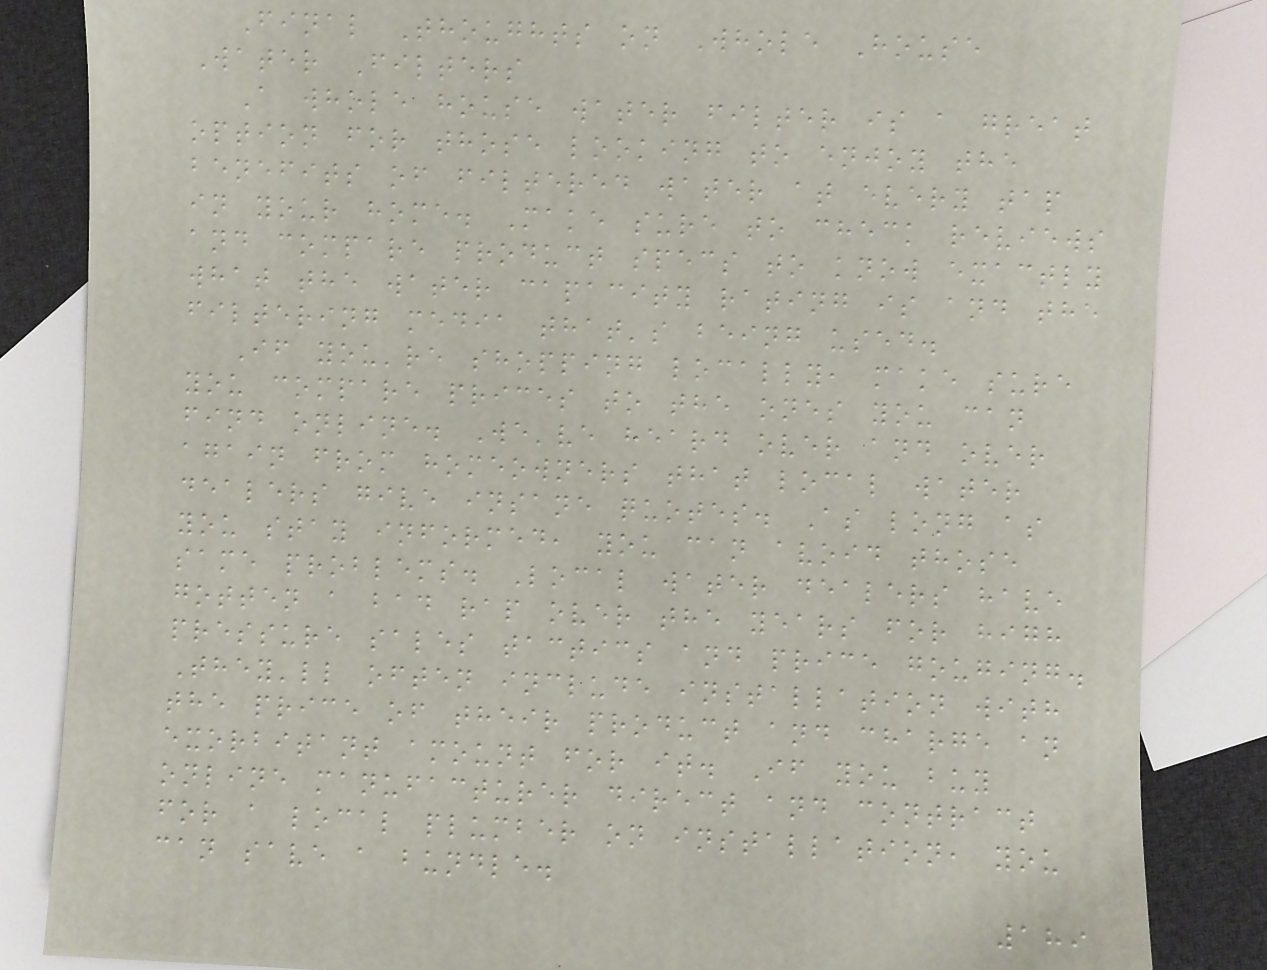Final Thoughts on Whole House
Water Filters
A whole house water filter is a great
option for those looking to enjoy the
benefits of filtered water at every tap
in your home. Make sure to check reviews
and compare product specs to know exactly
what the water capacity rating is and the
filtering media that's being used.
If you're shopping locally, make sure
you compare prices to the ones you can
find online. We've heard over and over
again from homeowners that local water
dealers give insane quotes. As long as
you stay informed, you can avoid those
same problems. Local water dealers have
gotten a bad rap over the years for high
pressure sales tactics and price gouging.
They'll often include installation with
the price of their product and charge an
exorbitant amount for it. If you buy
online manufacturer direct and contract
for a local plumber on installation, you
can save a bundle.
189
